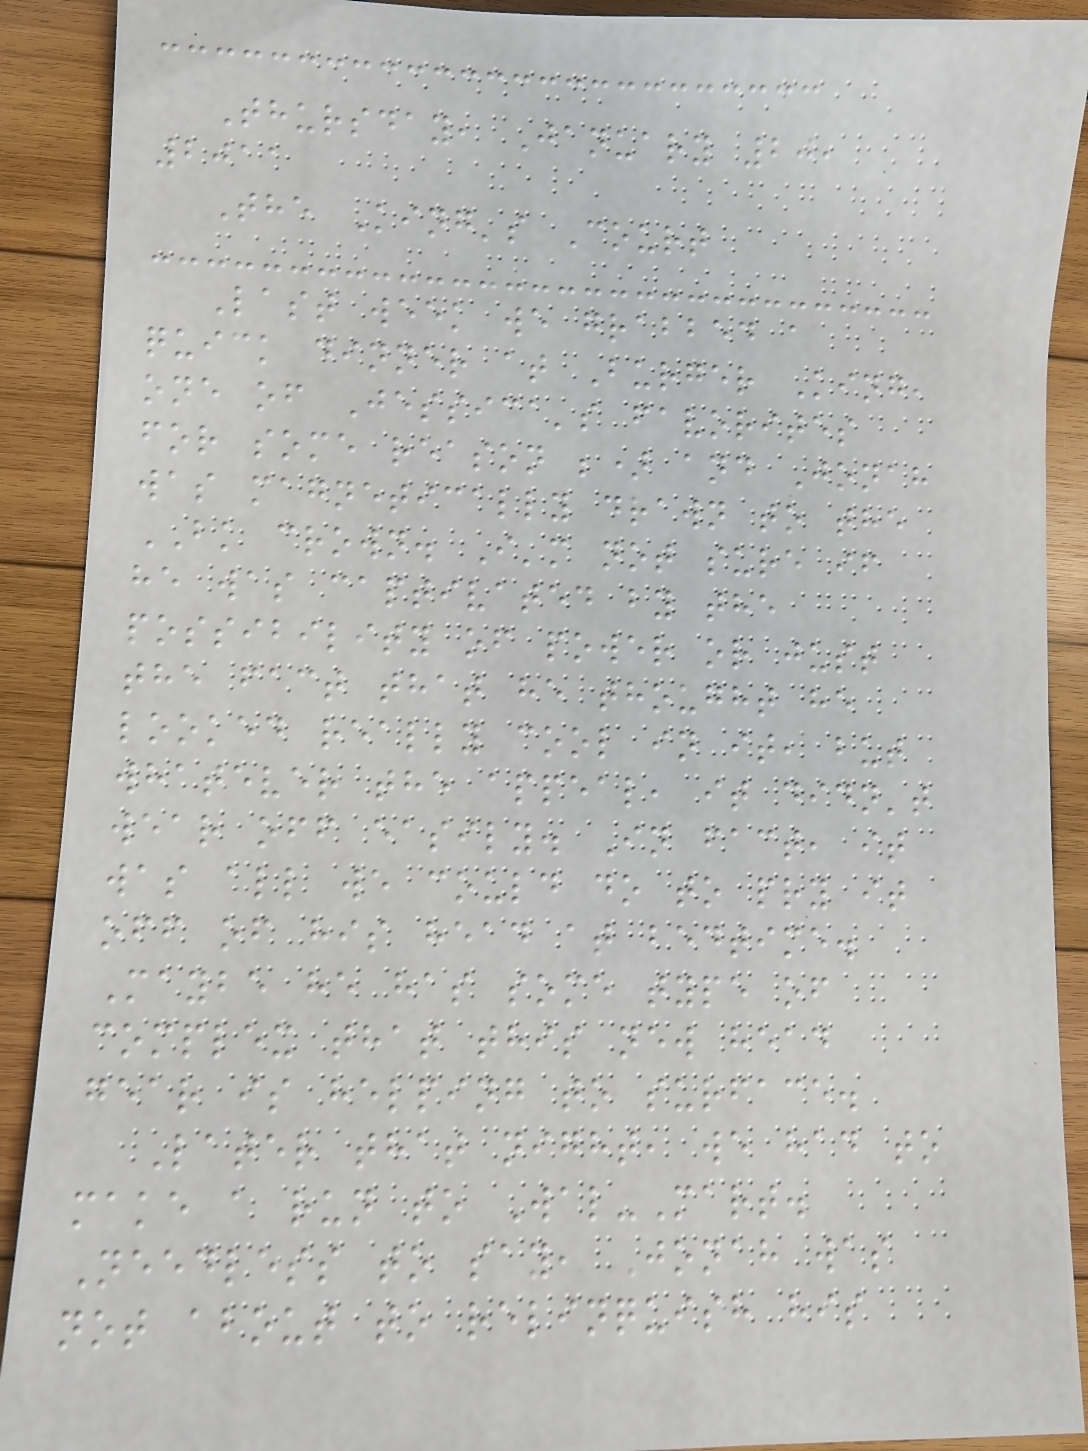Thursday, January 20,
2011
The King's Court
Last week we grabbed a
quick dinner at Burger King,
one of Jessica's favorites
for some reason ;) and Jonah
was magnetically drawn to the
BK crown. I'm not sure if
he was captivated by the
possibility of power or just
the fact that he thought he
looked really cool in it, but
whatever the appeal, it didn't
wear off easily. In fact, it
was all we could do to pry it
off of his head at bedtime.
Maybe he has some type of
complex that this new head
gear is helping to surface.
Later that night, we had to
make a run to Wal-Mart.
Needless to say, Jonah was
not about to relinquish his
